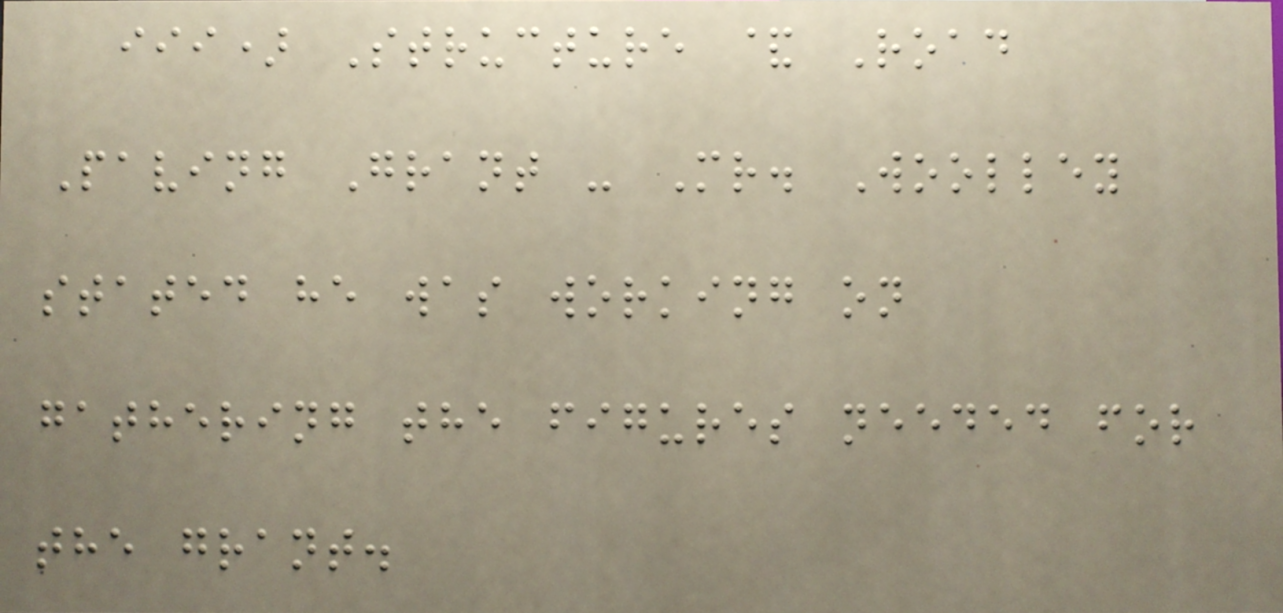iii) Structure & Road
Paving Grant - Mr. Woolley
stated he was working on
gathering the figures needed for
the grant.
